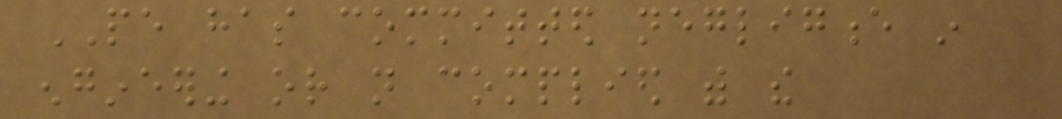PE has committed negligence in
engineering or not complied with the
